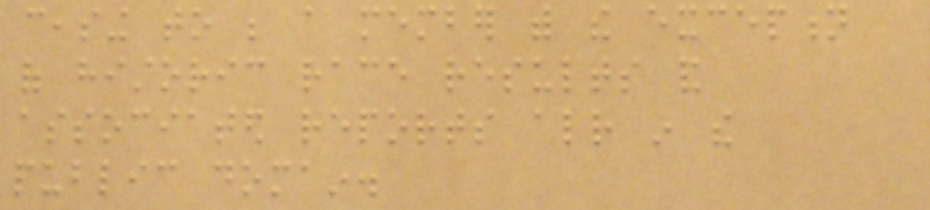ceasing to be a member with the exception
of historic race results and
associated reports already in the
public domain.
